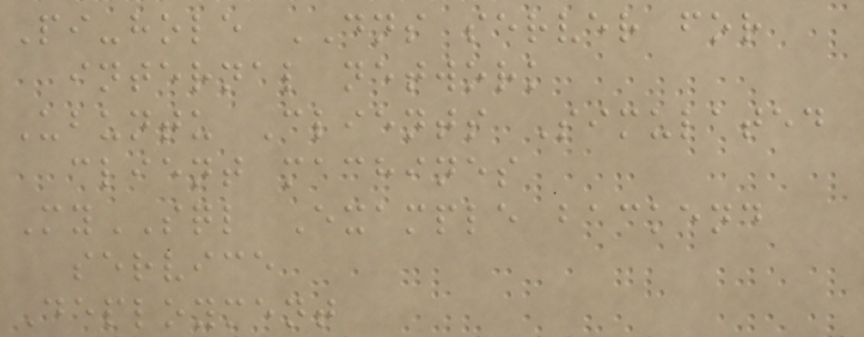Pi-hole DNS server for
internal network
Ubuntu Clients Simulated
client machines
MySQL Example backend
service
Deployment
